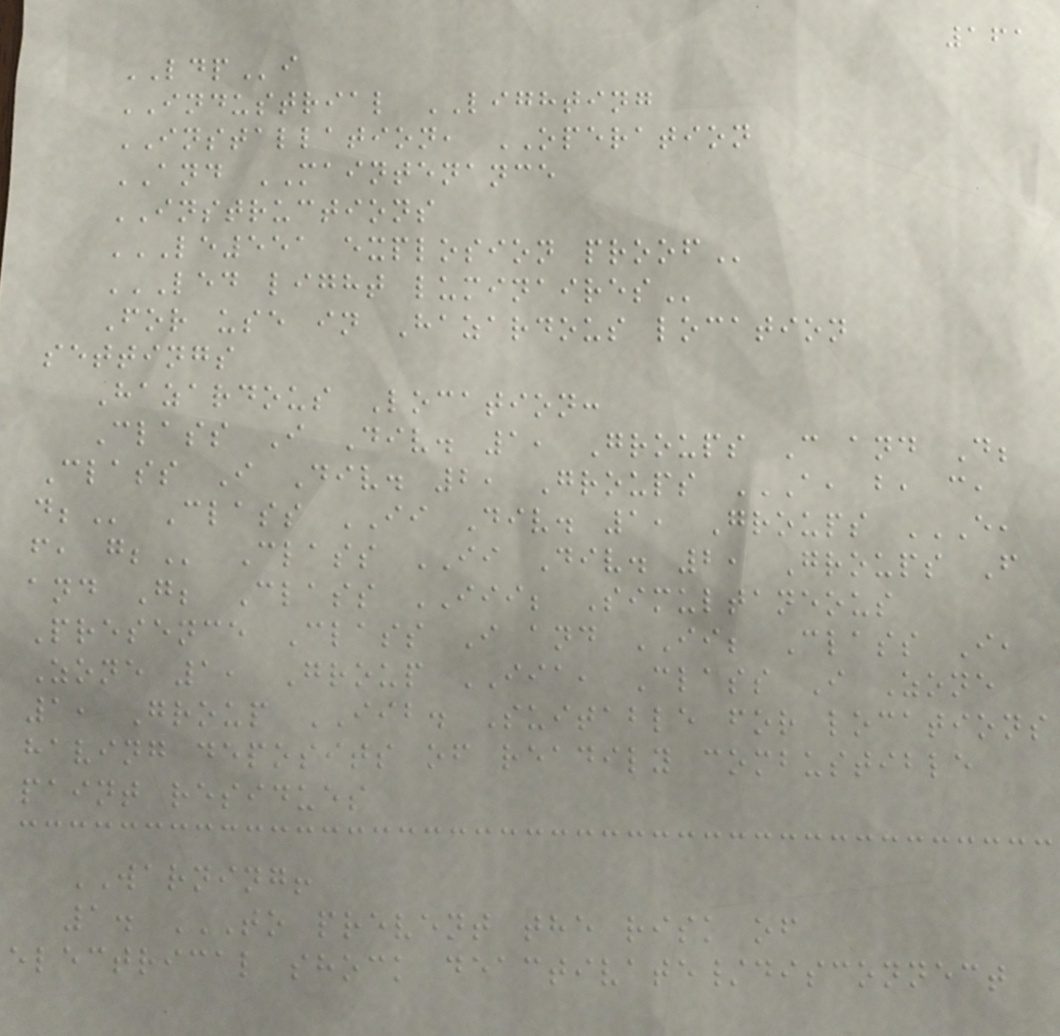161
LDPi
INDUSTRIAL LIGHTING
INSTALLATION, OPERATION
AND MAINTENANCE
INSTRUCTIONS
LE551 EXPLOSION PROOF
LED LIGHT LUMINAIRES
For use in Hazardous location
settings
Hazardous Location:
Class I Div. 1, Groups C and D;
Class I Div. 2, Groups A, B, C,
D; Class II Div. 1, Groups E,
F, G; Class II Div. 2, Groups F
and G; Class III; Simultaneous
Presence Class I and II; Class I,
Zone 1, Group IIA, Class I Zone
1, Group IIB. Suitable for locations
having deposits of readily combustible
paint residues
WARNING!
1. TO PREVENT THE RISK OF
ELECTRICAL SHOCK DEACTIVATE/DISCONNECT
